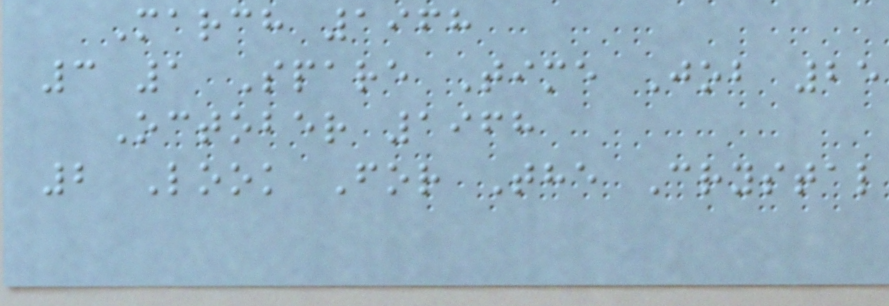March 1968
3 1 Spare Time Job 25
October 1968
2 Look For The Crystal
